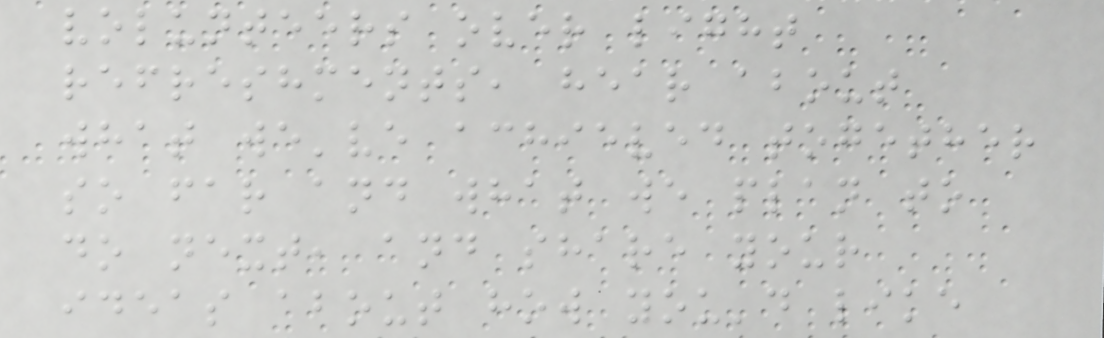volunteers over light
refreshments, hear about
what we've achieved together
so far and what we plan to
do next, and share your
ideas about how you'd like
